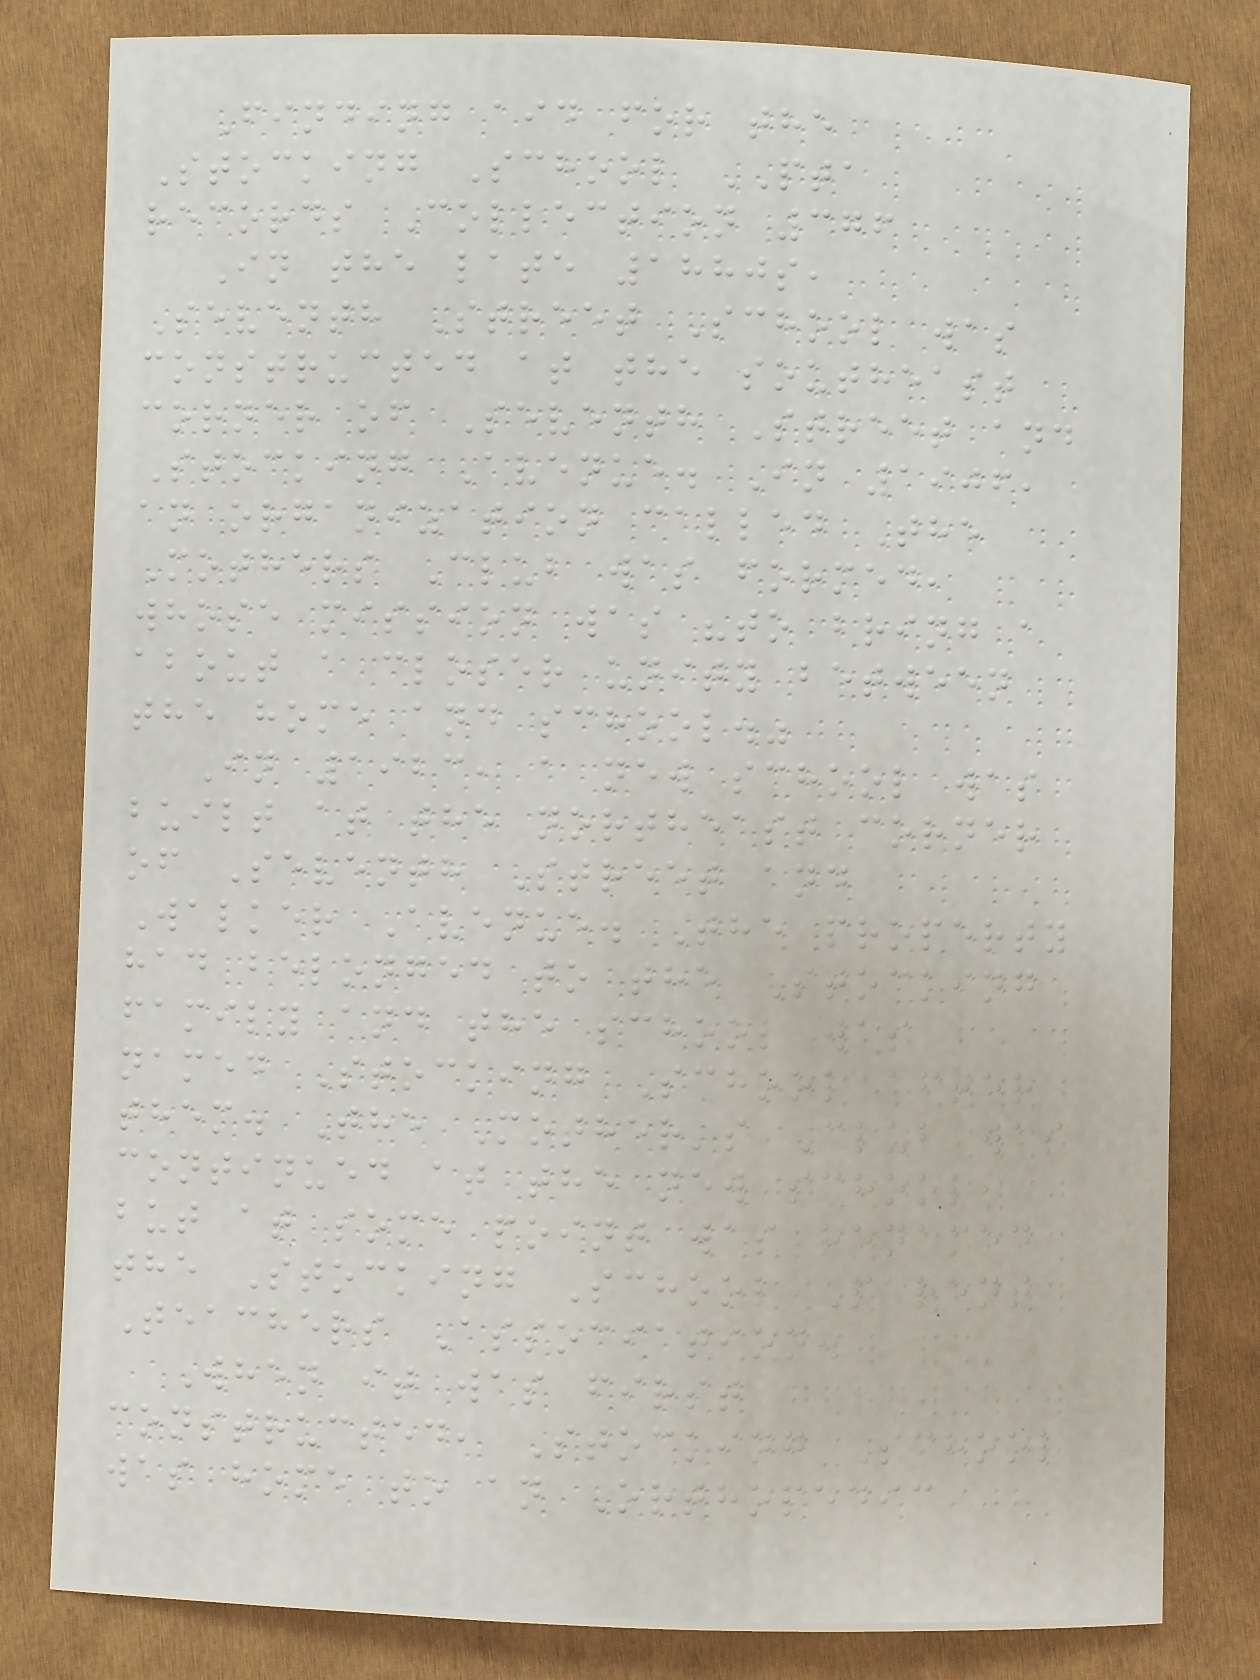Finding aid for the
Stocking School PTA
records Collection 376
In the late 1880s,
Seventh Street School was
constructed at the southeast
corner of Seventh Street and
Stocking Avenue. In 1906,
an organization called The
Mothers Club was formed,
whose mission was "to bring a
about a closer unity between
the home and school."
In 1923, a new school was
built at the northeast corner
of Seventh Street and
Walker Avenue. The property
had belonged to the Stocking
family and the school was
named Stocking School after
them. The Mother's Club was
continued at the new school,
but at some point was renamed
the Stocking School Parent
Teachers Association.
When it was first
constructed, Stocking School
was home to an Orthopedic
